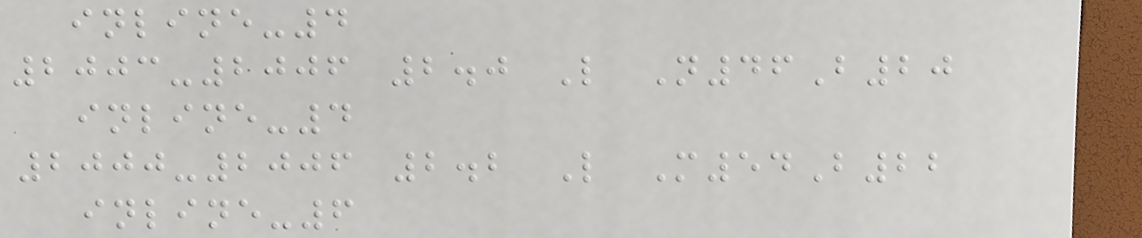inline-4
2003-2006 2.0 L N46B20
inline-4
2000-2006 2.2 L M54B22
inline-6
